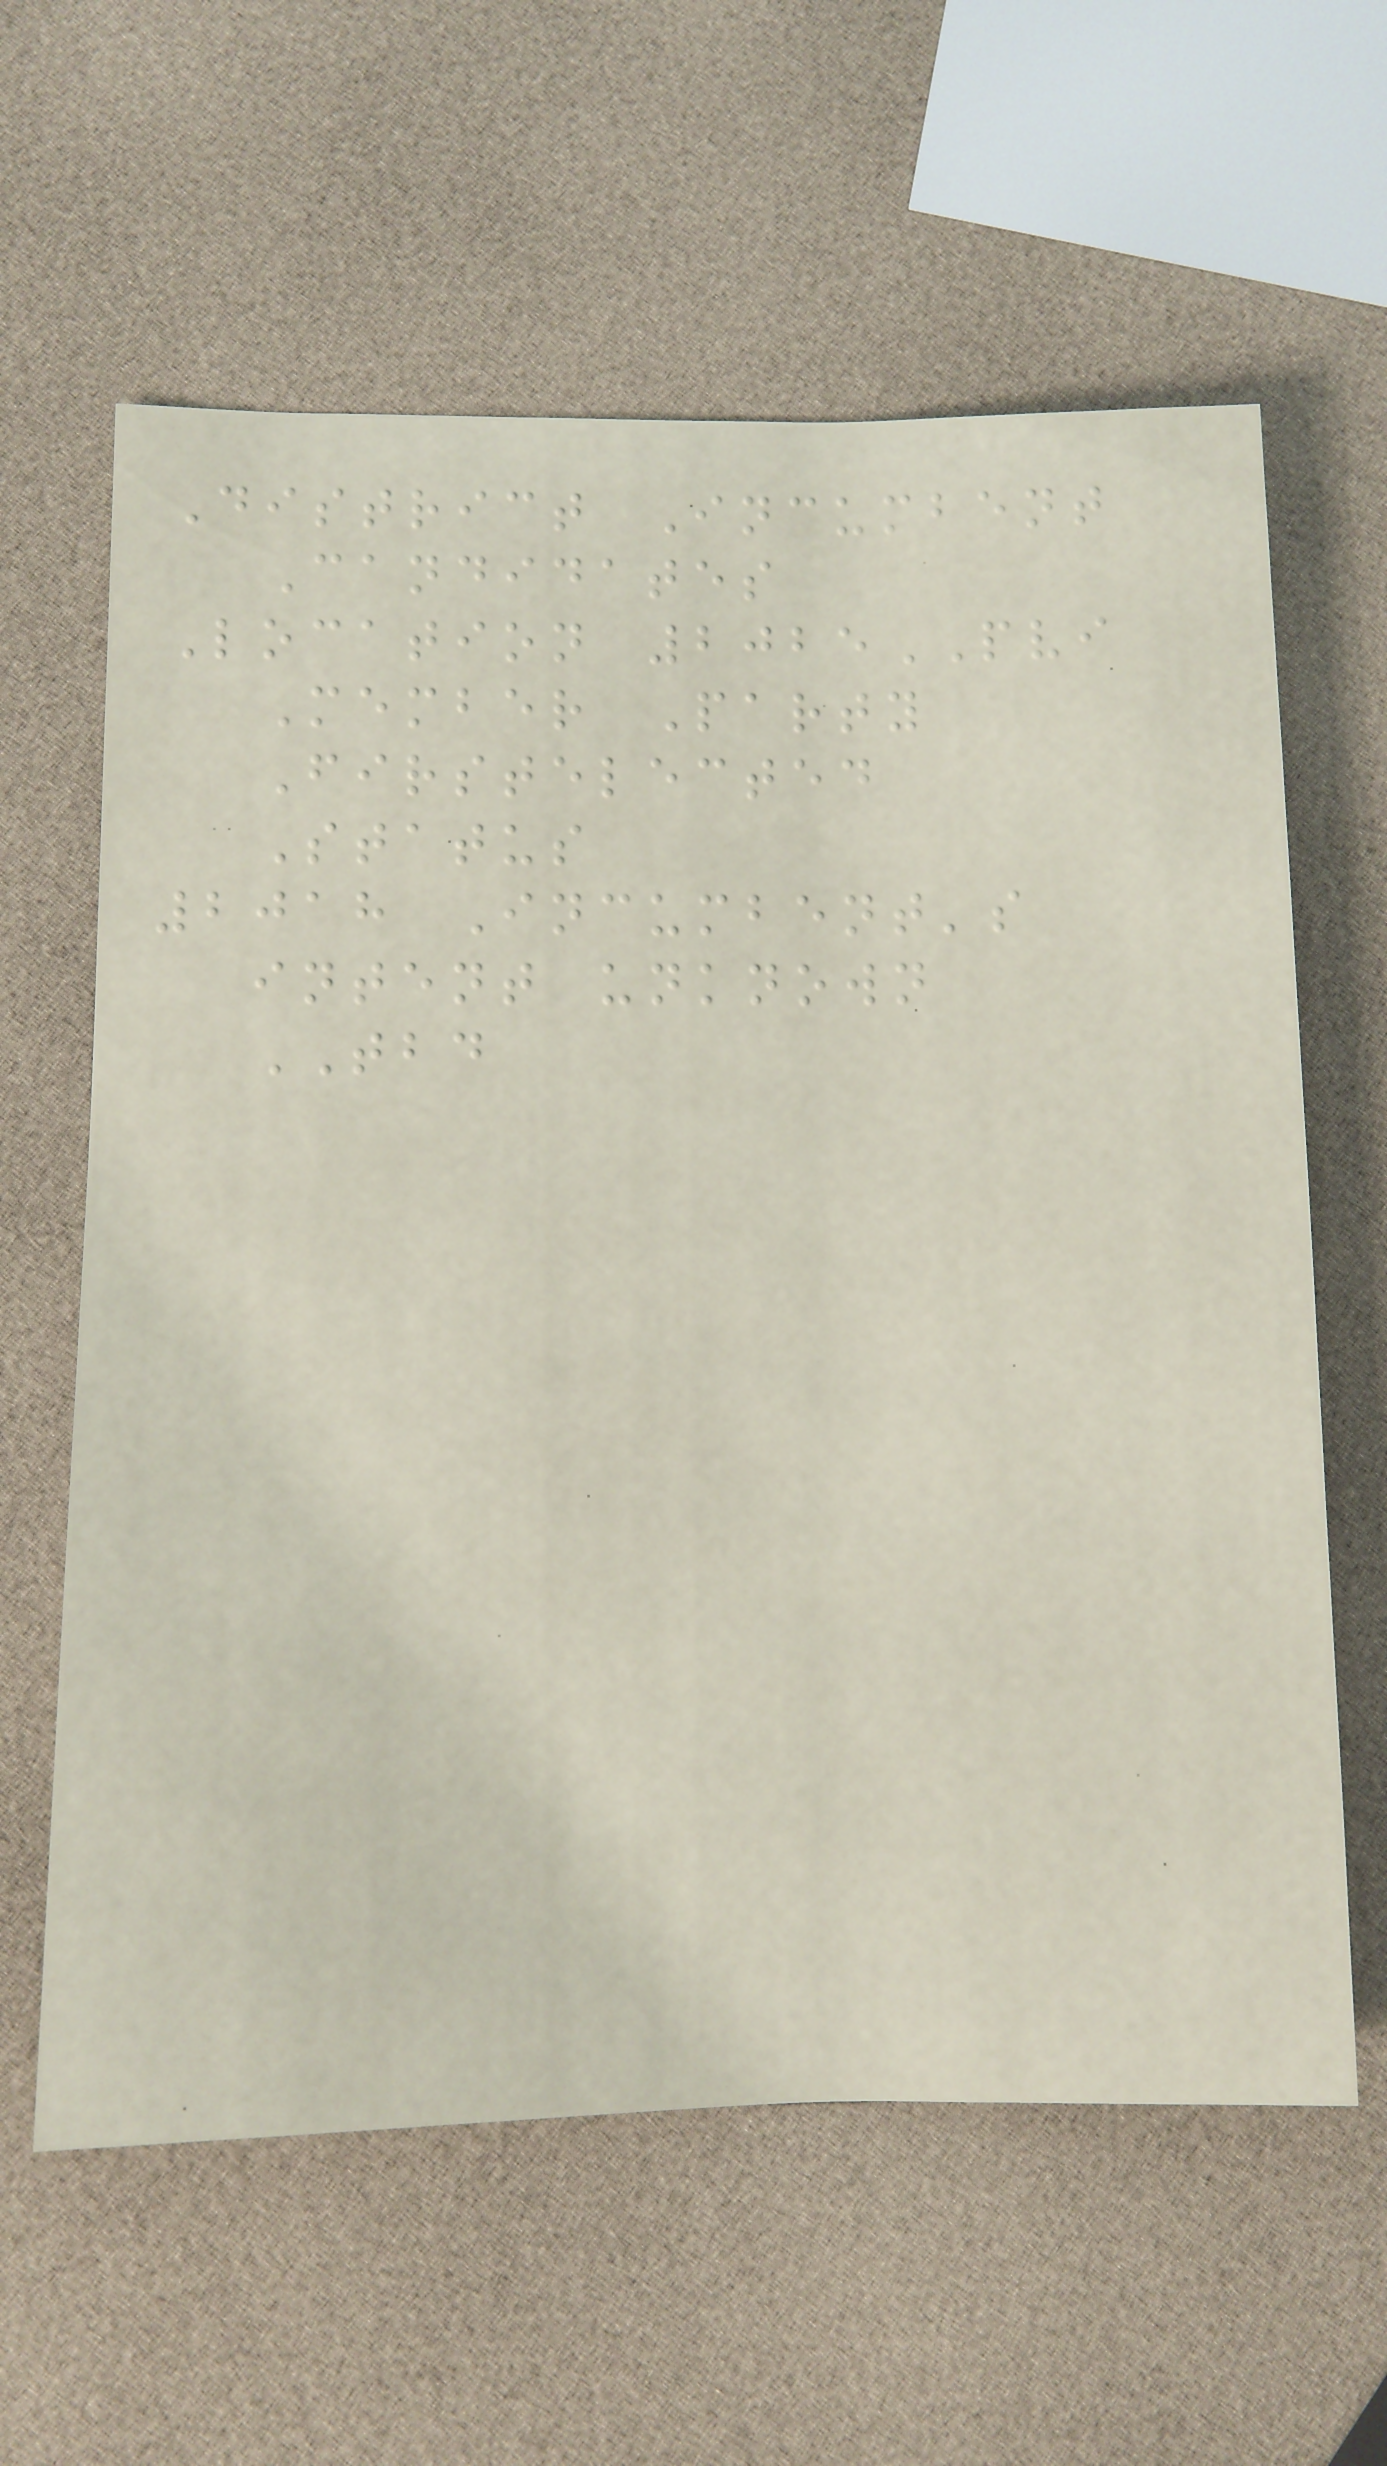District Incumbent
Candidates
Location 2025PVI
Member Party
Firstelected
Status
2018 Incumbent's
intent unknown
TBD
